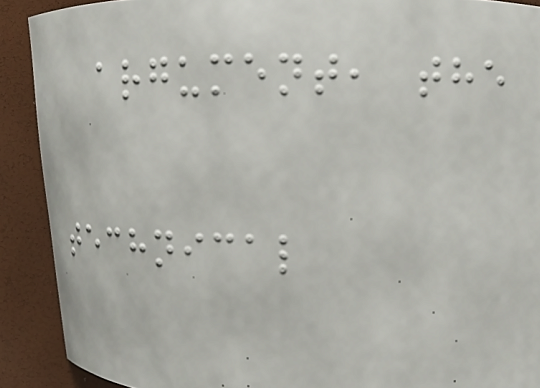argument, the
technical
